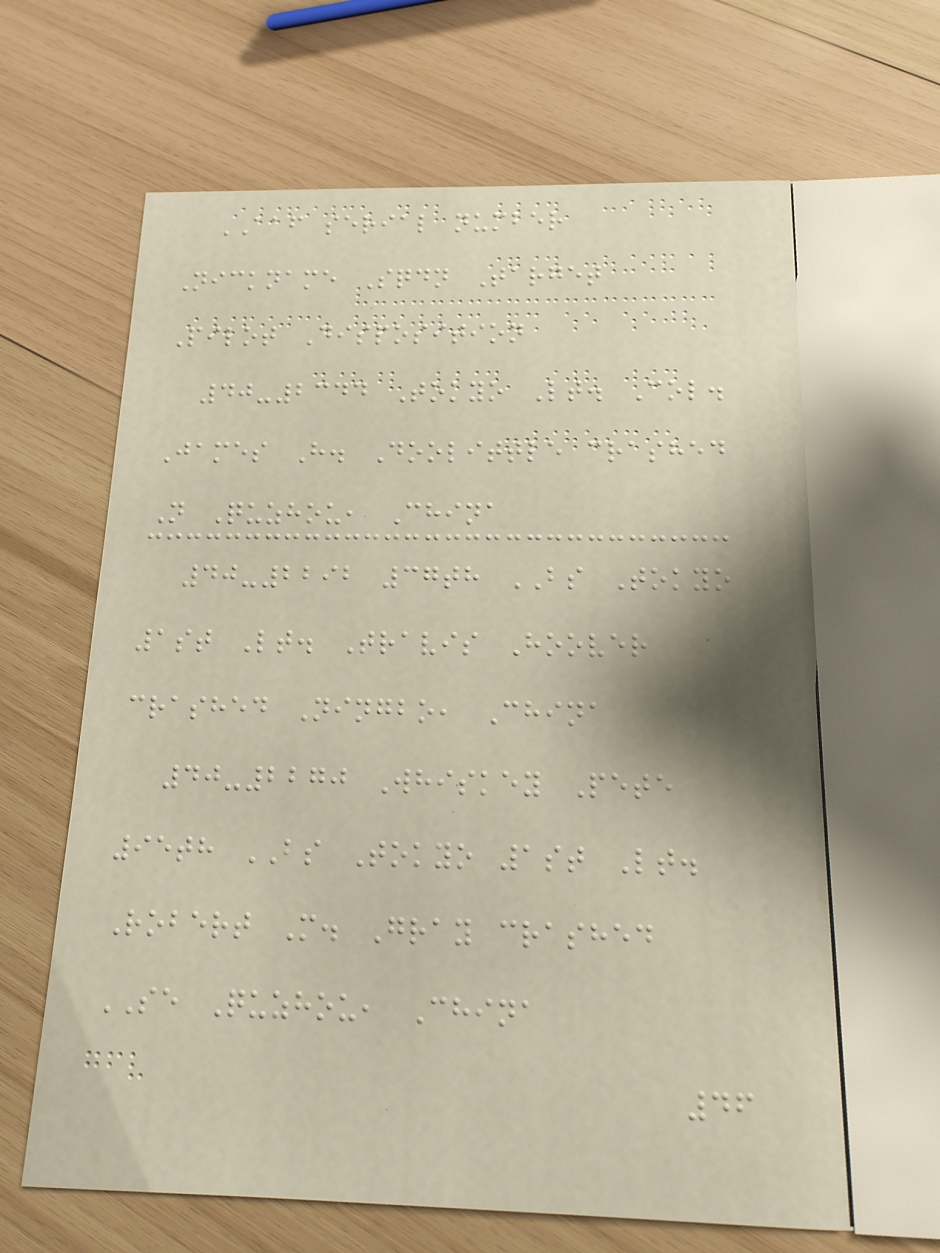AAF serial number
Nickname Sqdn Target
Pilot Disposition
40-2344 Tokyo Lt. Col.
James H. Doolittle crashed
N Quzhou, China
40-2292 37th BS Tokyo
1st Lt. Travis Hoover
crashed Ningbo, China
40-2270 Whiskey Pete
95th BS Tokyo 1st Lt.
Robert M. Gray crashed
SE Quzhou, China
46
